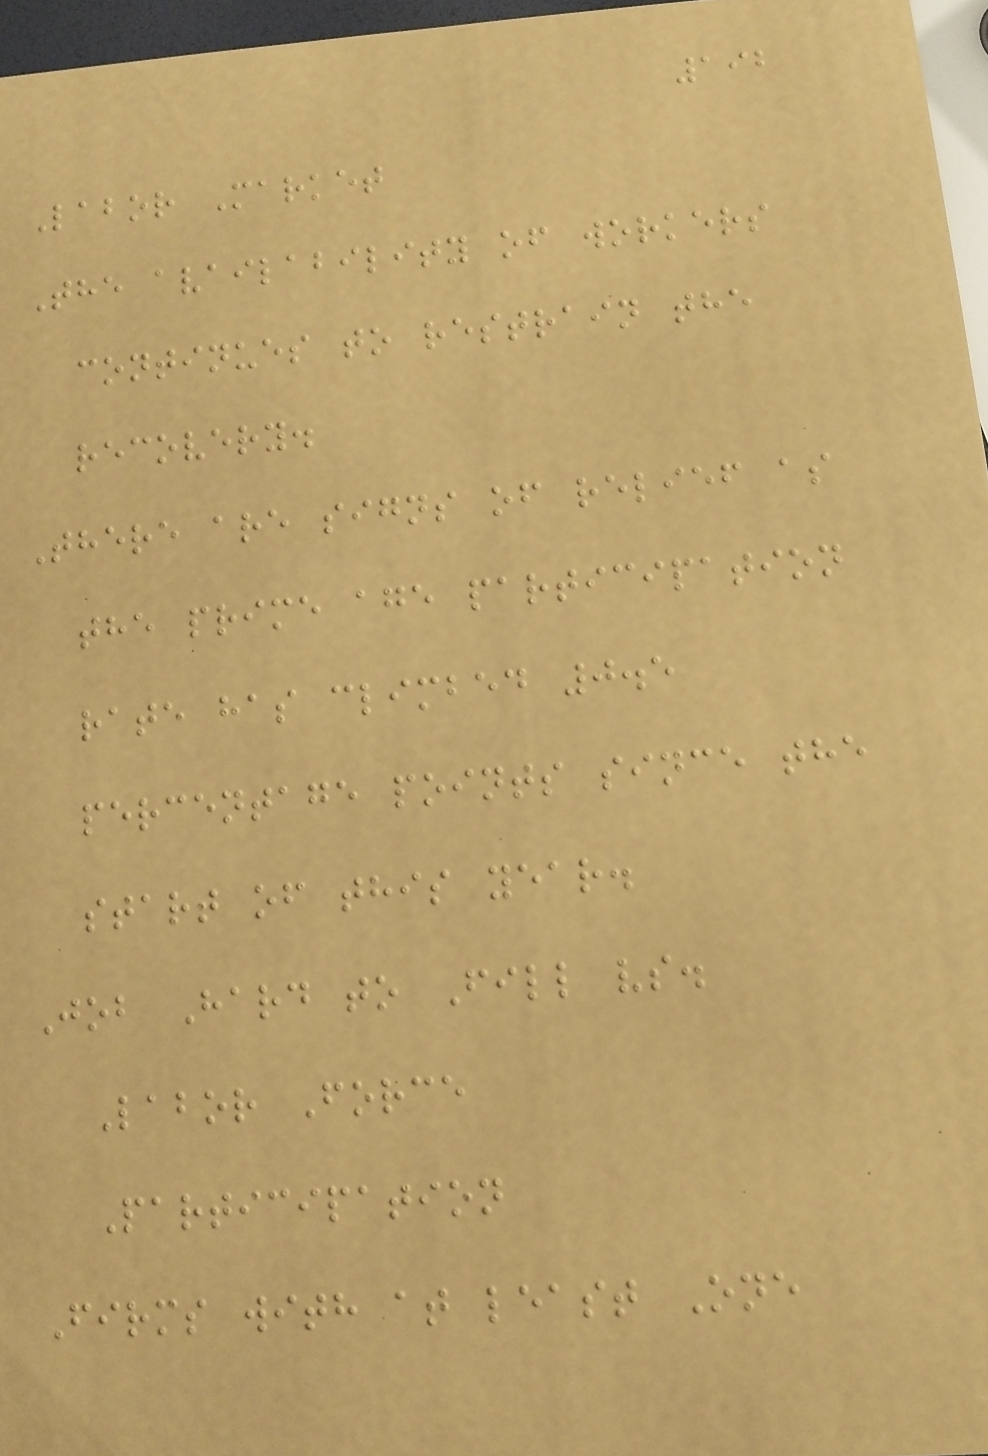192
Labor Market
The availability of workers
continues to restrain the
recovery.
There are signs of relief as
the prime age participation
rate has climbed 0.5
percentage points since the
start of this year.
Job Hard to Fill vs.
Labor Force
Participation
Firms with at least One
